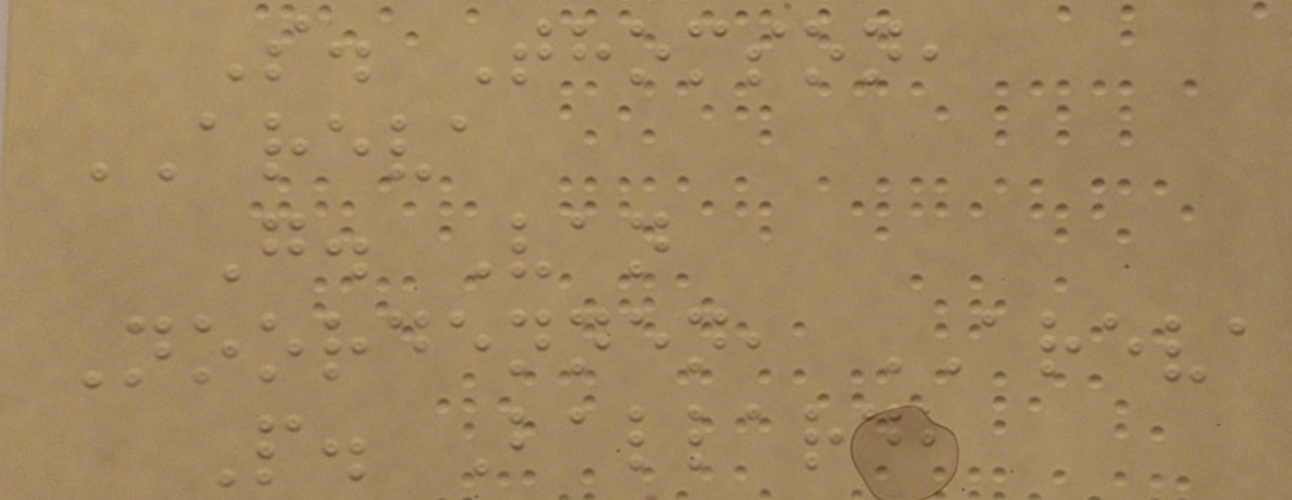S. Thomson,
AREVA
G. Van
Noordennen, AREVA
P. Ballard,
